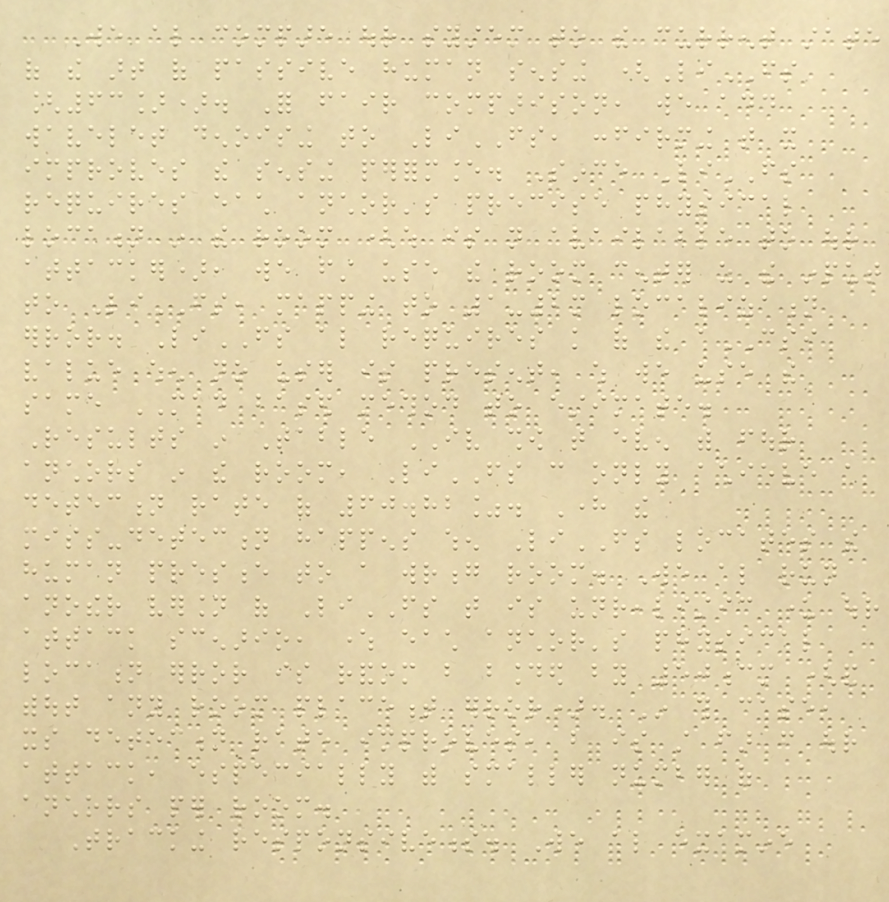We also compare our system to the current state
of the art of passive human sensing (LiFS
[63]). For fair comparison, we add
wavelet denoising to LiFS, confirming that it
improves the sensing performance. Since LiFS
requires each anchor's precise physical
location in the room (which is not available to our
attacker), we first use the room center as the input
to LiFS, mapping to 1-2m localization
error. LiFS also requires knowledge of the aCSI
value when no user is present, which we use the
same MAD based method to estimate.
Results in Table IV show that even with four
anchors in the room, LiFS can only achieve a
detection rate of 60.82%. Here the
miss-detection happens when LiFS locates the
human presence to a wrong room. We also run
another version of LiFS that is unrealistic under our
attack scenario, where each anchor's physical
location error is random but bounded by 50cm (and
without any room placement error). In this case,
its detection rate improves, but is still far from our
attack, especially with smaller number of
anchors per room.
Tracking responsiveness. We also examine
